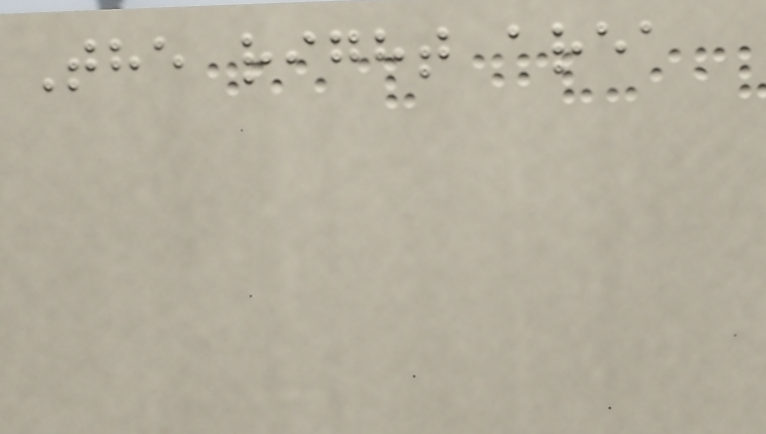The right area
